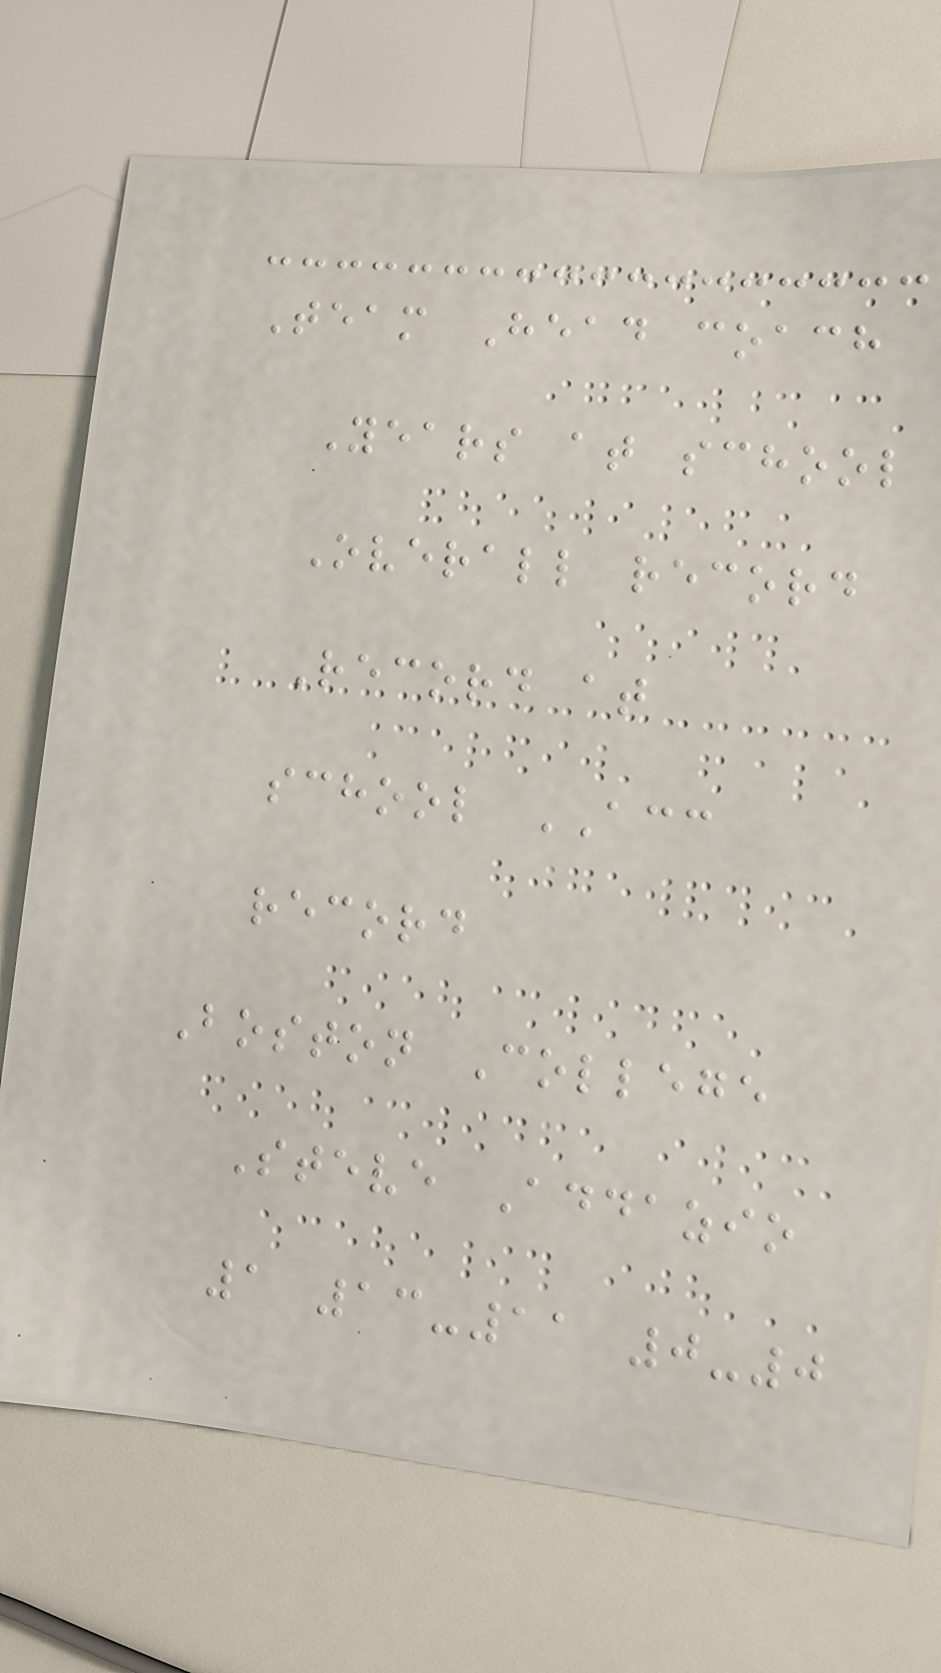Team Head coach
Years at school
Overall record
Record at
school ACC
record
Boston College
Steve Addazio
1 13-11 0-0
